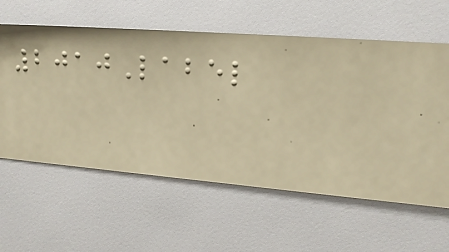2010Label
